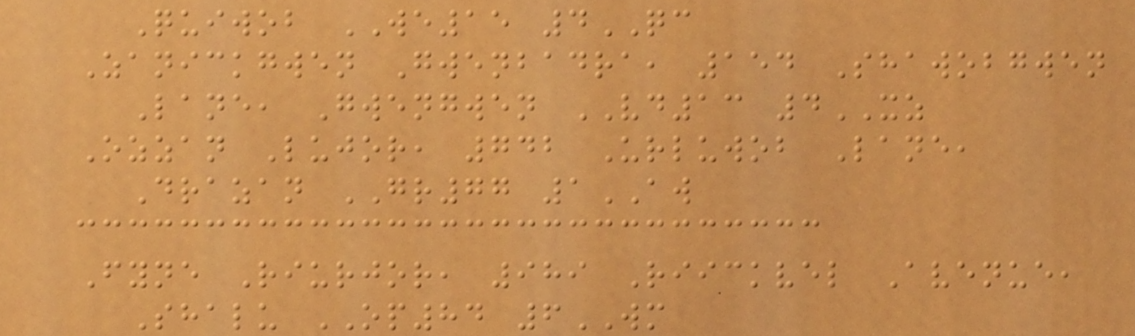Quiwob WE15 4QC
Zanickgwen Gwenbadra, 154 Shawobgwen
Lane, Gwengwen VD13 4XZ
Ozzan Lujor, 742 Urluwob Lane,
Drazan GR77 1AW
Fyne Riurjor, 989 Riickvel Avenue,
Shalu OP84 6WM
